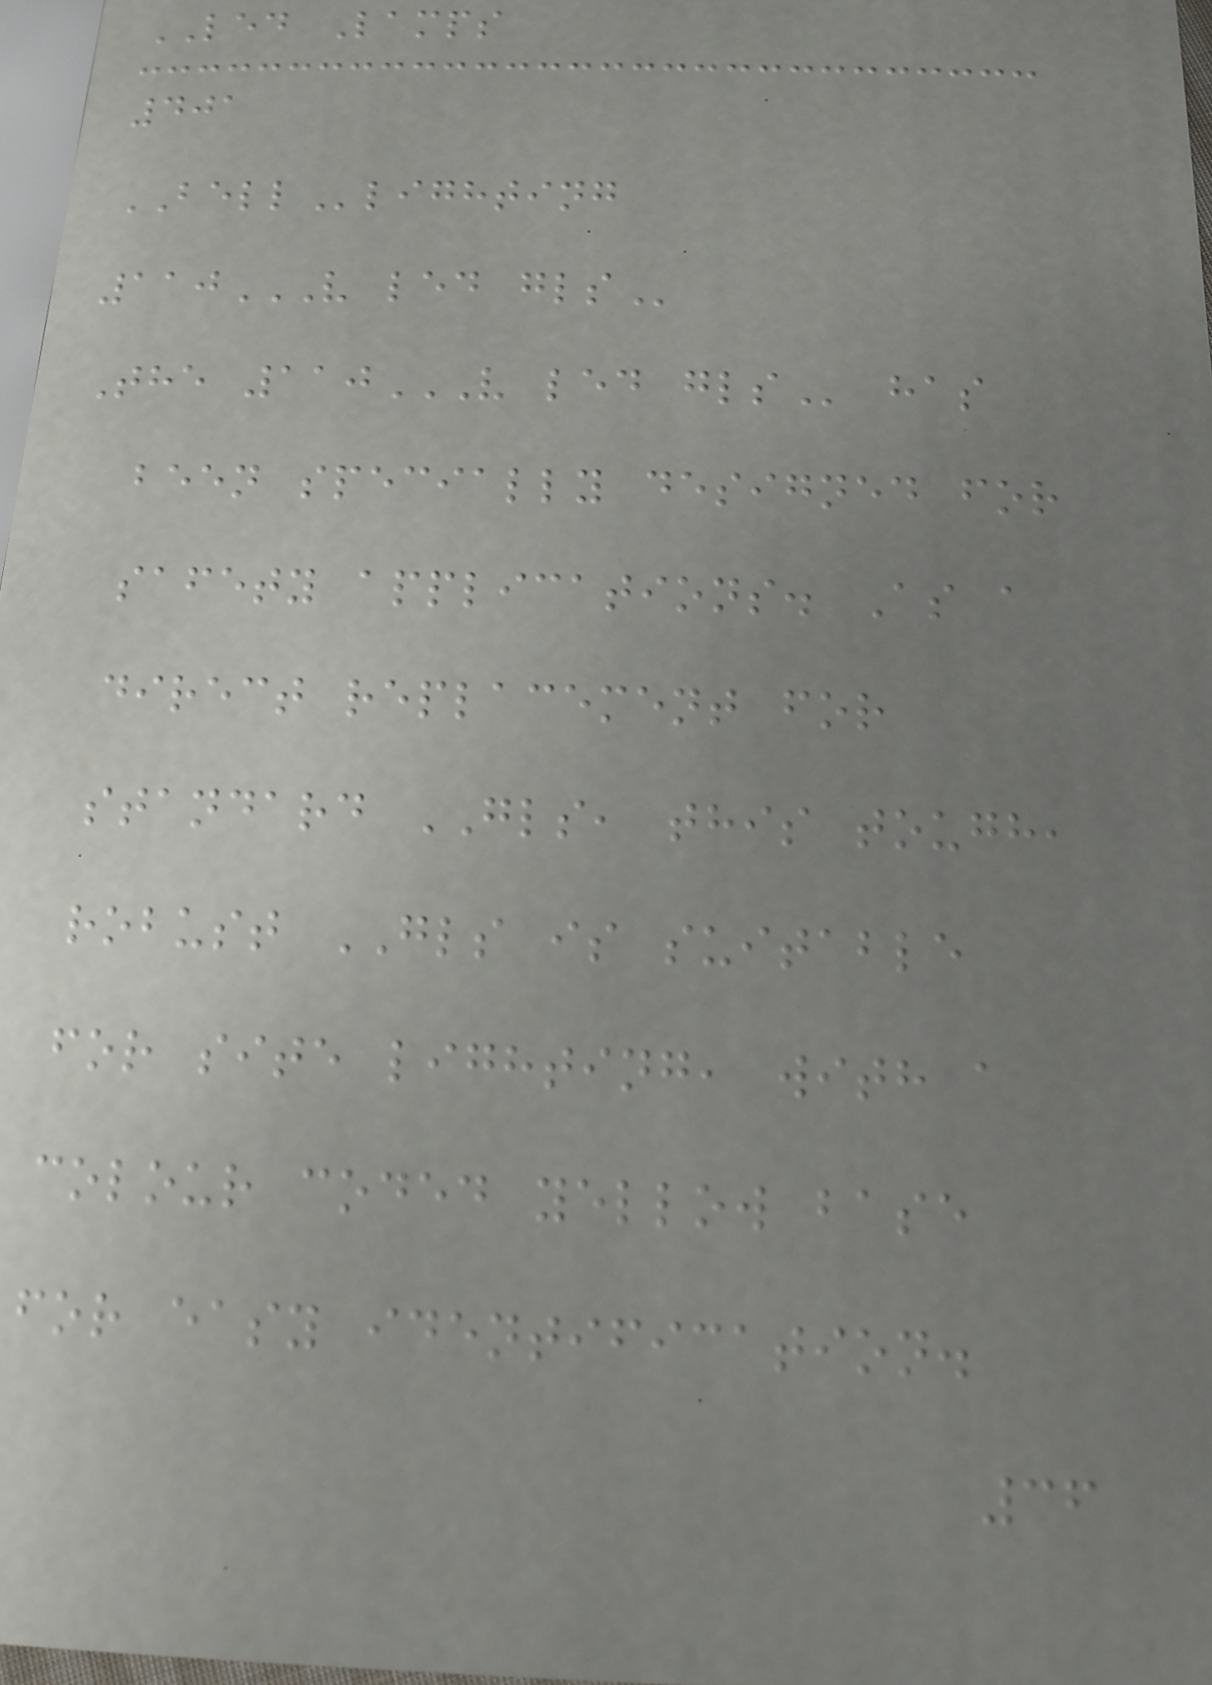LED Lamps
401
BELLlighting
110V LED GLS
The 110V LED GLS has
been specially designed for
safety applications. As a
direct replacement for
standard GLS, this tough,
robust GLS is suitable
for site lighting, with a
colour coded yellow base
for easy identification.
36
